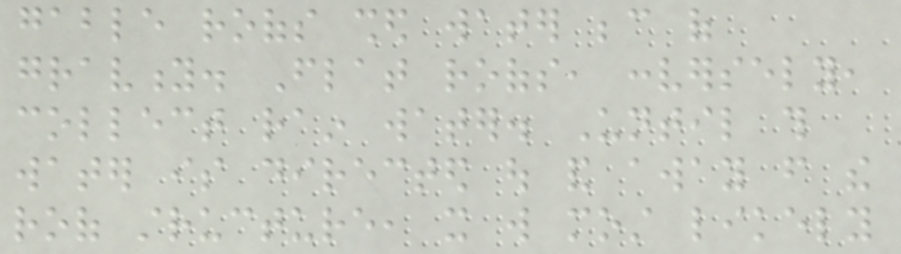gable roofs shed water because of
gravity. Flat roofs, conversely,
collect rain water. Until this
water is directed out and away from the
roof structure, it will most likely
